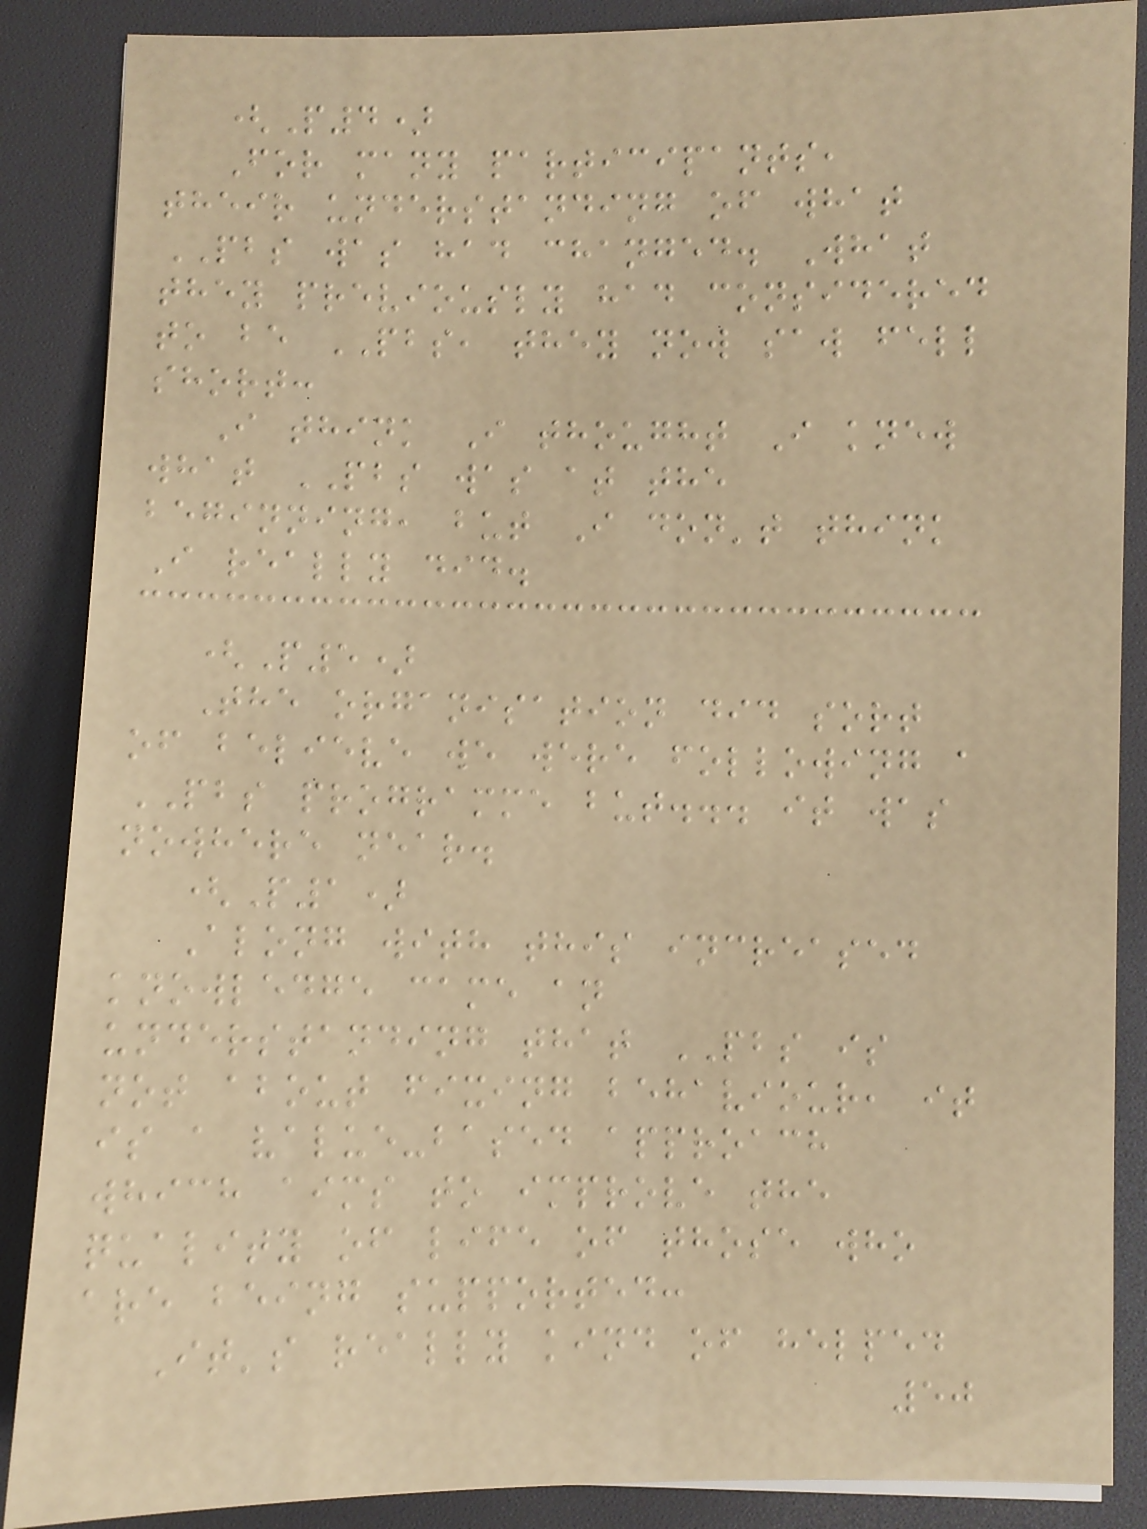(P4)
For many participants,
their understanding of what
PBS was had changed. What
they previously had considered
to be PBS, they now saw fell
short:
I think I thought I knew
what PBS was at the
beginning, but I don't think
I really did.
(P5)
The organisation did sort
of believe we were following a
PBS programme but... it was
nowhere near.
(P1)
Along with this increased
knowledge came an
understanding that PBS is
not about fixing behaviour, it
is a value-based approach
which aims to improve the
quality of life of those who
are being supported:
It's really kind of helped
50
